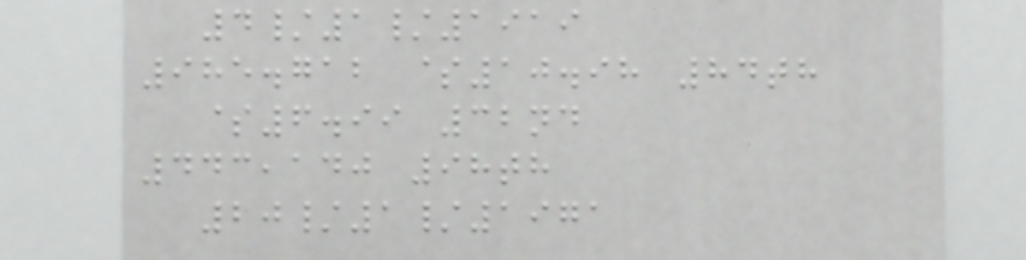4/1/1919
985.712 $10.98 84th
$6.99 32nd
443,140 98th
20/1/1971
